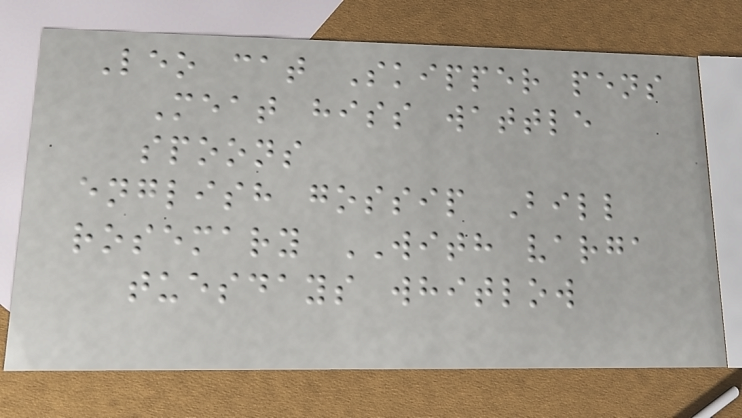Leo cat Skipper pens
Meat hiss wattle
spoons
english gossip Bill
rosemary WITH varga
tuesdays whitlow
